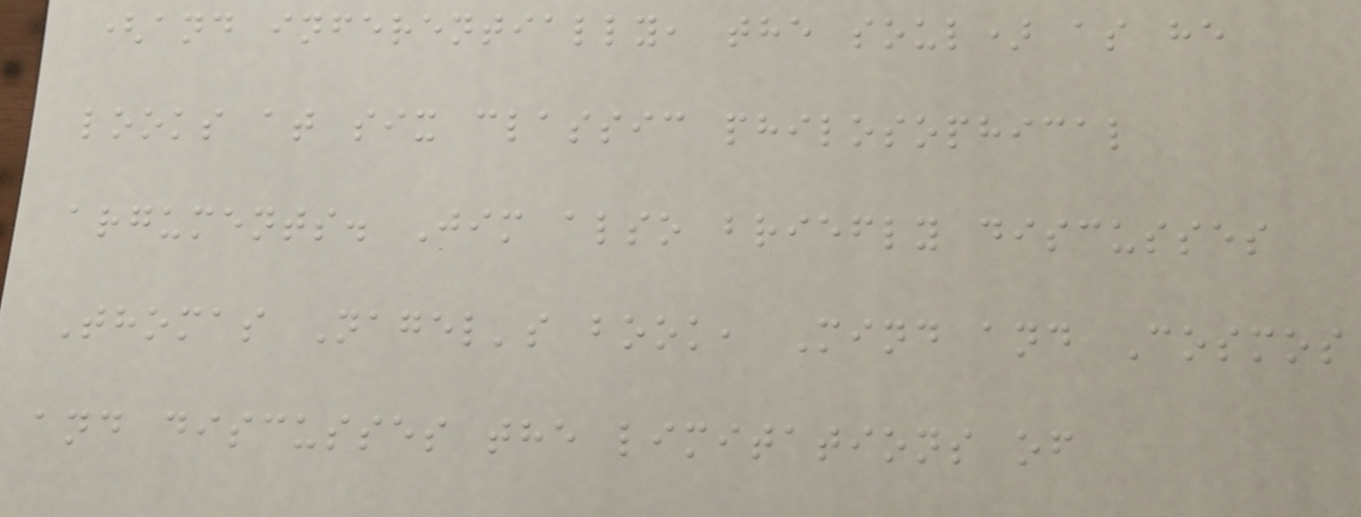(and inferentially, the soul) as he
looks at six classic philosophical
arguments. Jim also briefly discusses
Thomas Nagel's book, Mind and Cosmos
and discusses the limitations of
